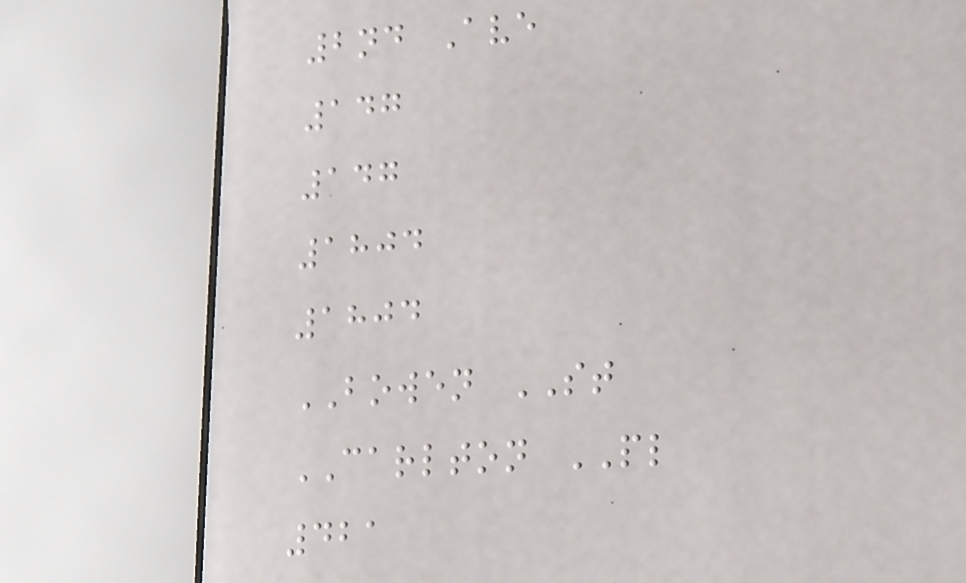2nd Ave
147
147
1804
1804
BOWEN ST
CARLTON PL
421
